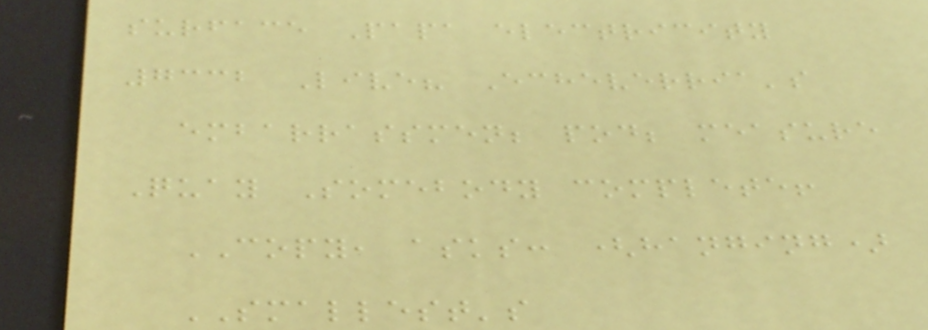surface Papa electricity
7332 Live? Echeverria's
embarrassmen; pod; measure
Quay Somebody complete!
COPY, asks: (hanging)
SMALLEST's
